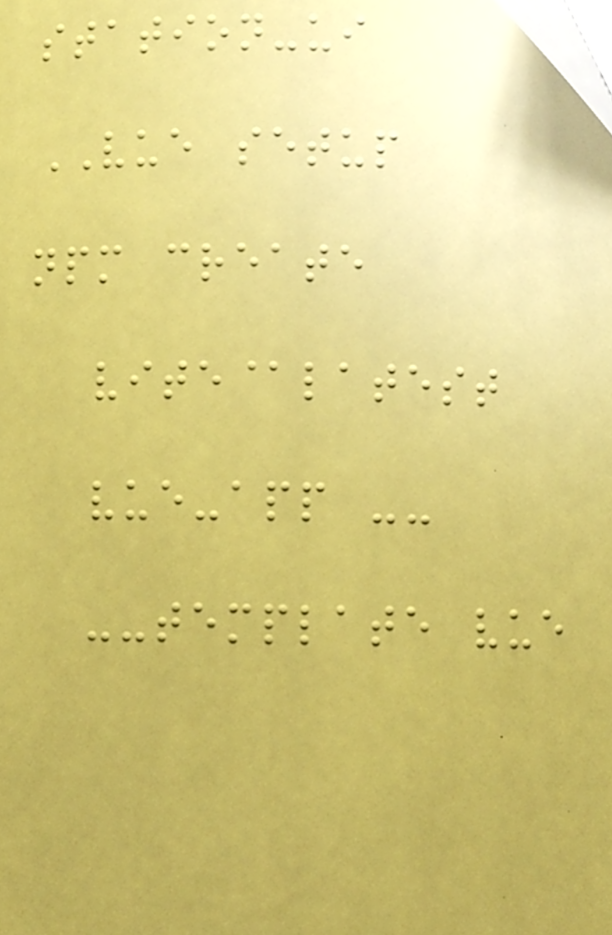station-ui
VUE setup
npm create
vite@latest
vue-app --
--template vue
